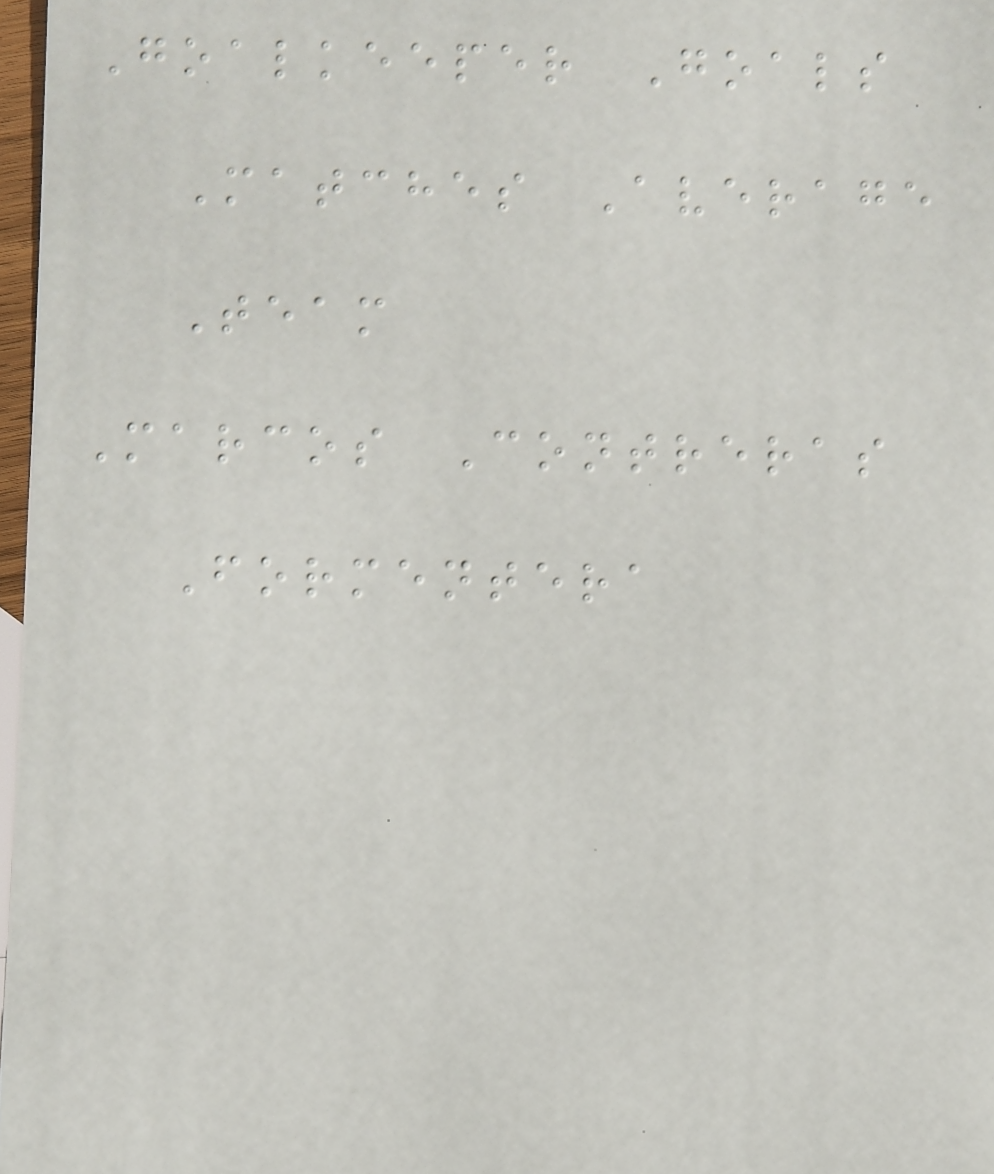Goalkeeper Goals
Matches Average
Team
Marcos Contreras
Formentera
